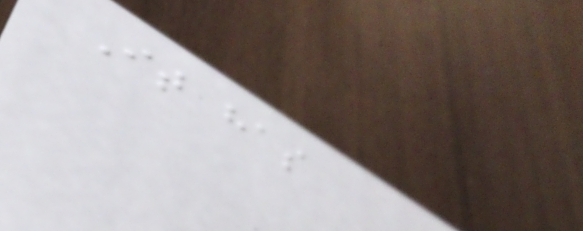It has
